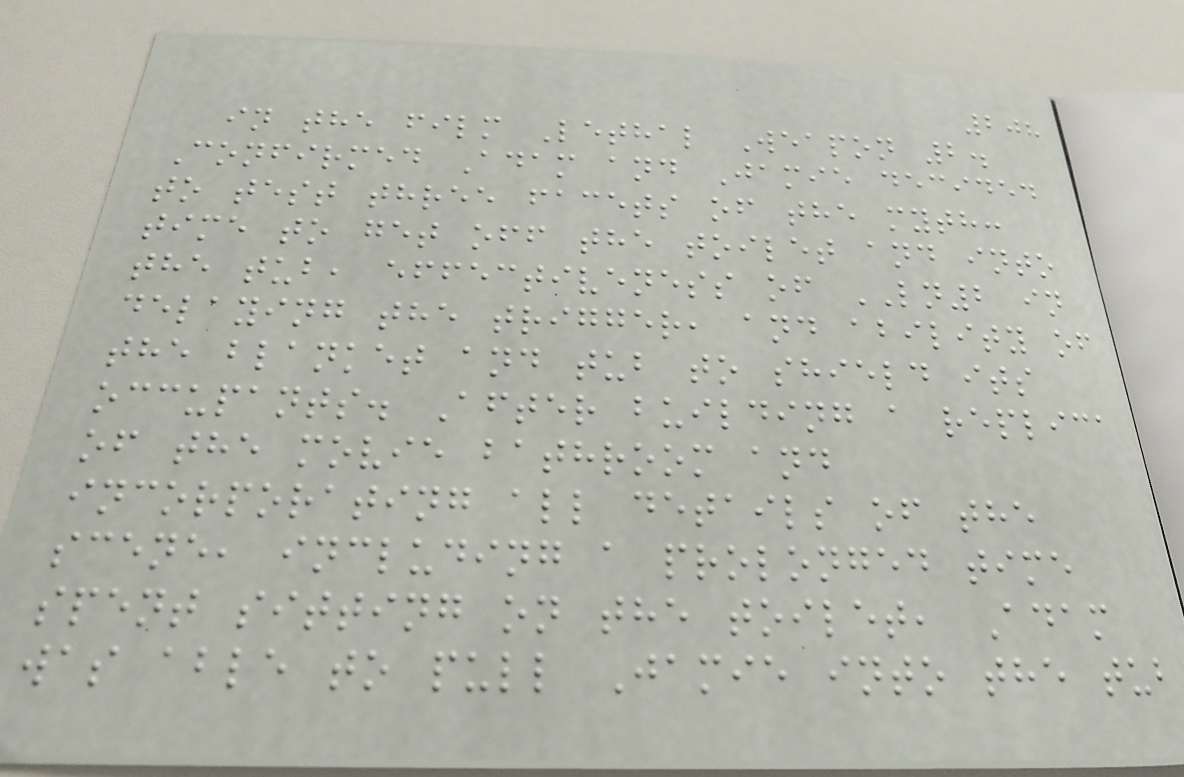208
in the film Lethal Weapon 2.
Confirmed Adam and Jamie decided
to test three facets of the myth:
time to get off the toilet and into
the tub, effectiveness of LN2 in
delaying the trigger, and ability of
the blanket and tub to shield its
occupants. After building a replica
of the movie bathroom and
incorporating all details of the
scene, including a prolonged time
spent sitting on the toilet, Adam
was able to pull Jamie into the tub
